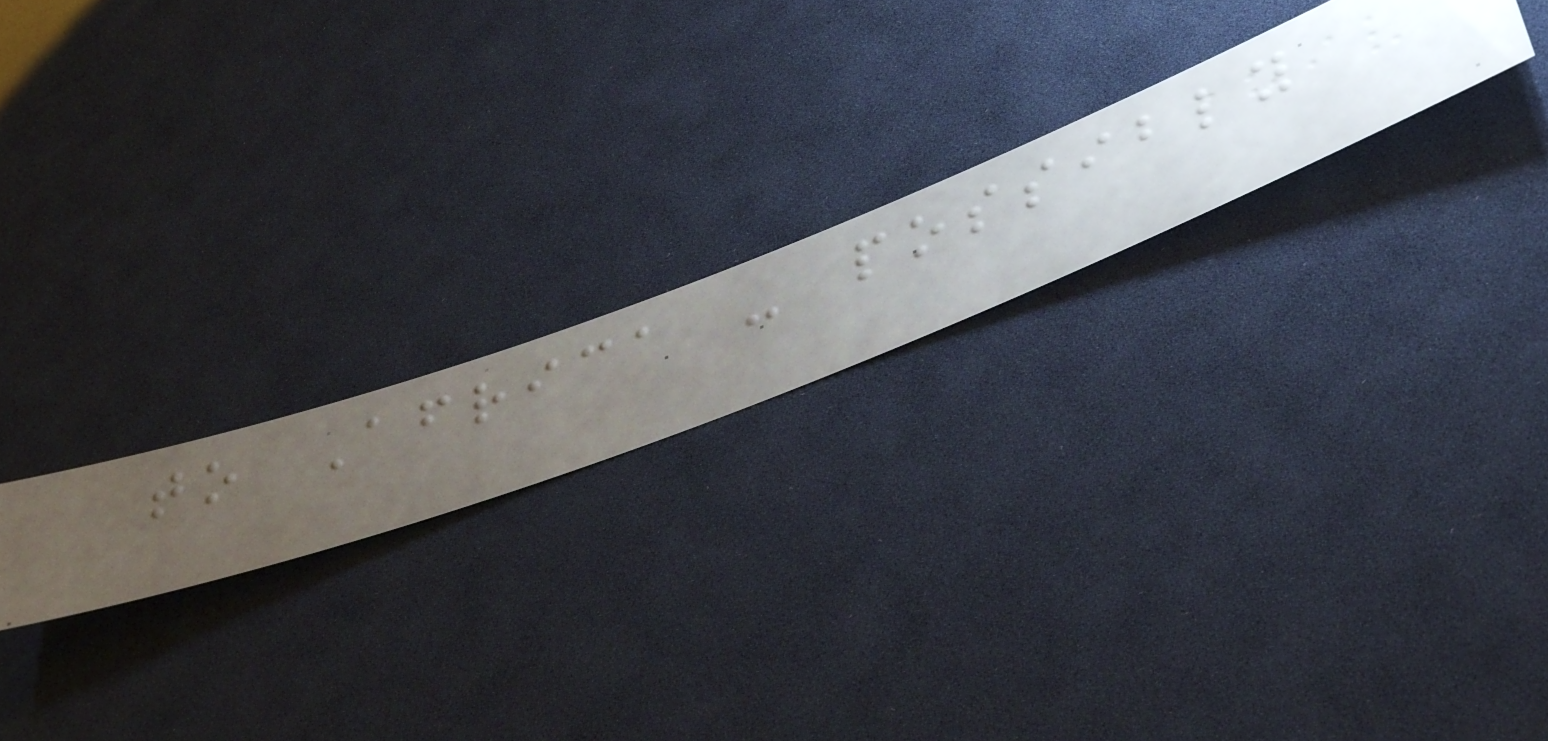to Africa - possibly
